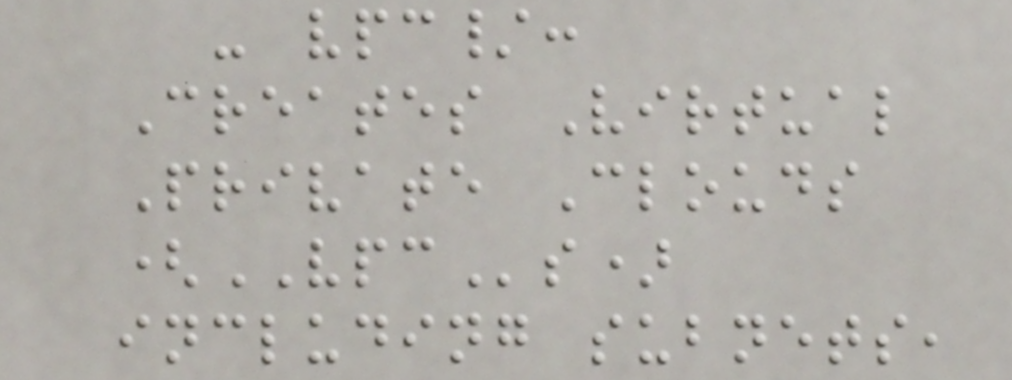- vpc/:
Creates Virtual
Private Clouds
(VPCs)
including subnets,
